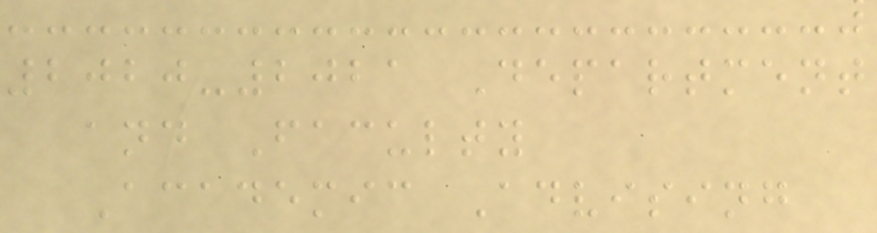2020-2021 Department
and Faculty
Academic Advising
